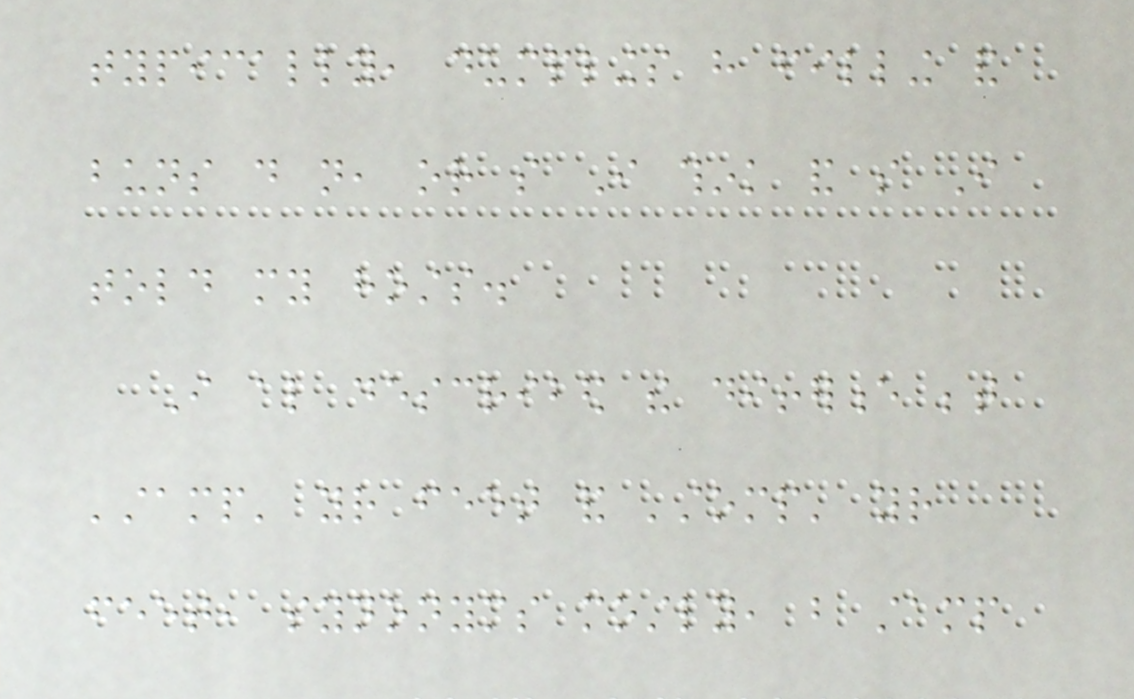typically, dumplings have filling and
buns do not, or so I think and so I
told my hosts.
I also described the difference between
'stamp' your feet and 'stomp' your
feet, synonyms mostly, but stamp
